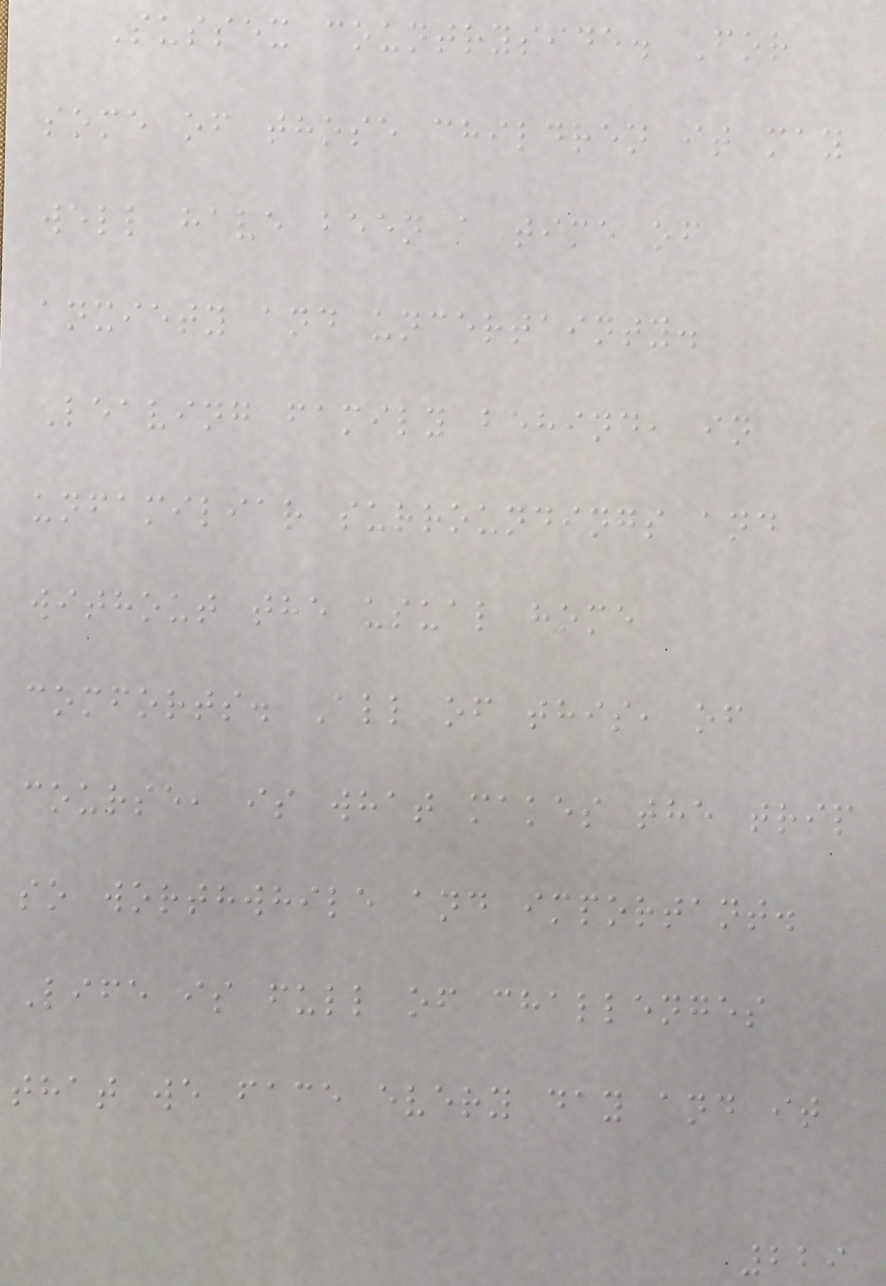Sussex countryside. For
some of those children it may
well have been a time of
anxiety and uncertainty.
Leaving family behind, in
unfamiliar surroundings and
without the usual home
comforts. All of this, of
course, is what makes the trip
so worthwhile and important.
Life is full of challenges
that we face every day and it
229
